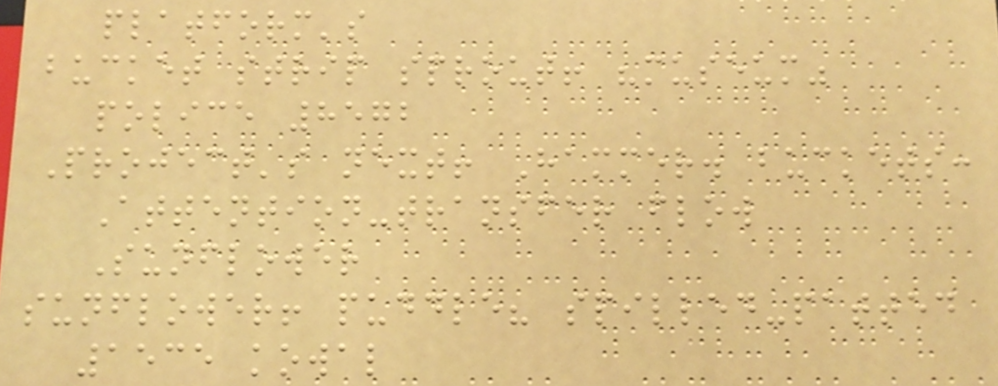platform's
bucket strip sprout! "museum"
police 8572
Project's next! Hammer. buckets:
Attention-transfer flow
Sunflower
sunflower! puddle? spilled-patted
1535 kowal
